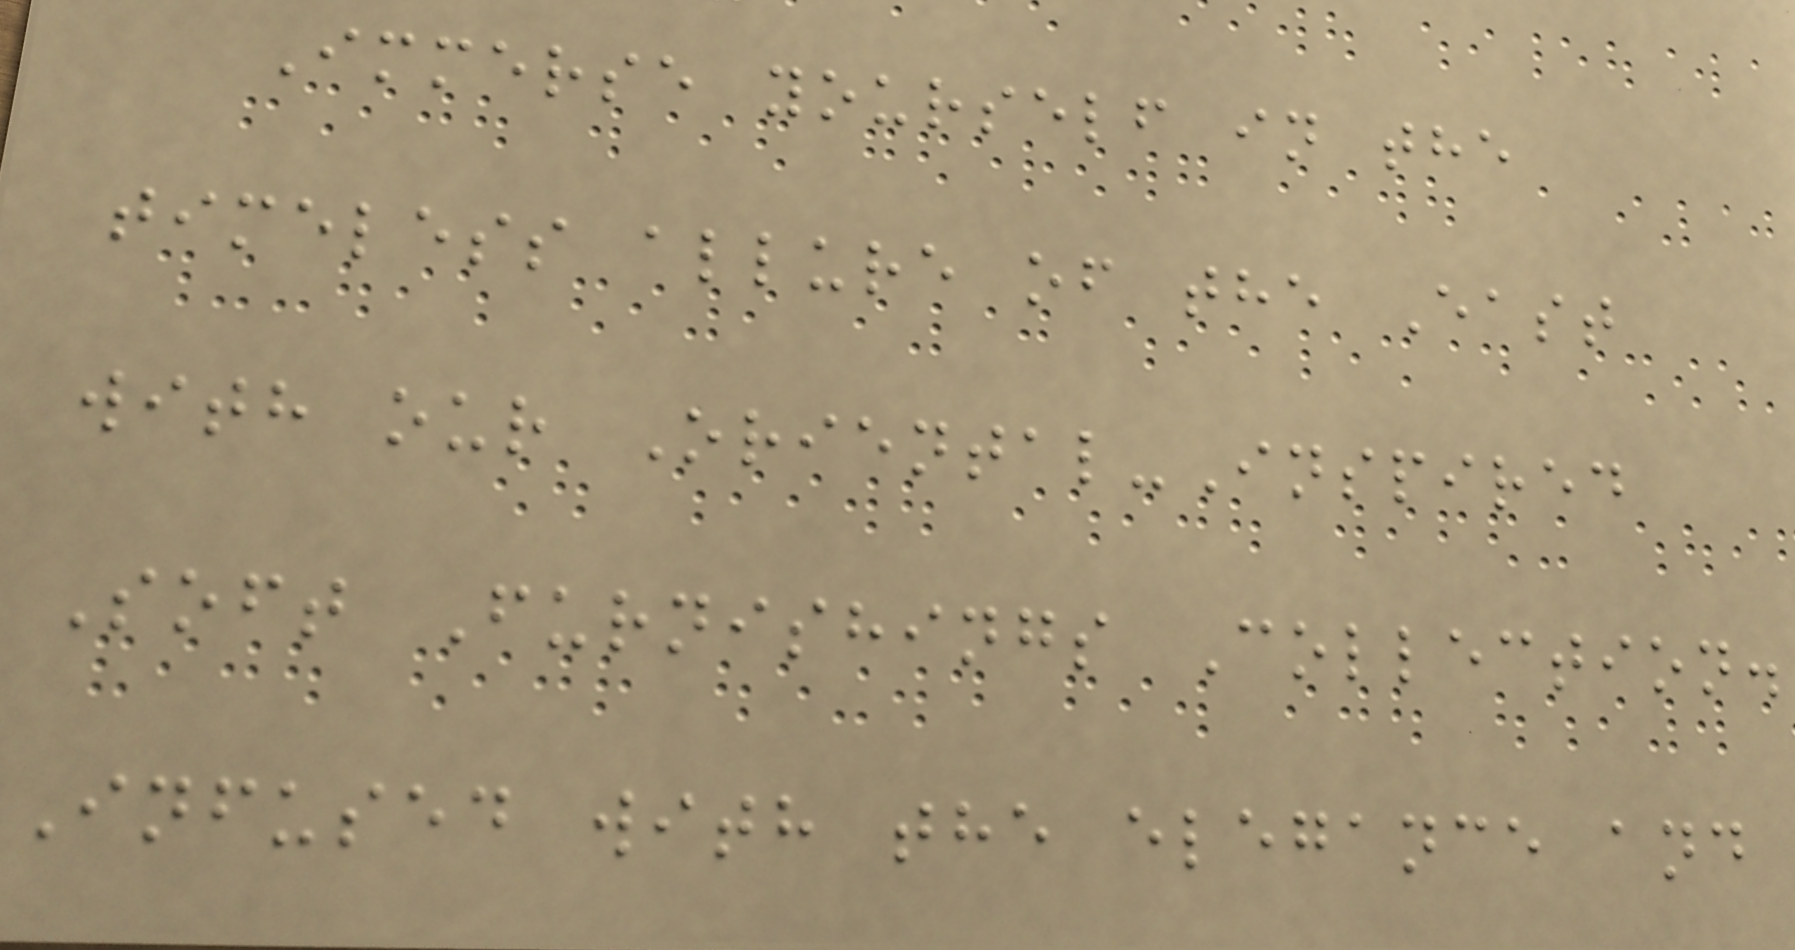Immerse yourself in the
timeless allure of the East
with our Oriental-Inspired
Soft Furnishings Collection.
Infused with the elegance and
